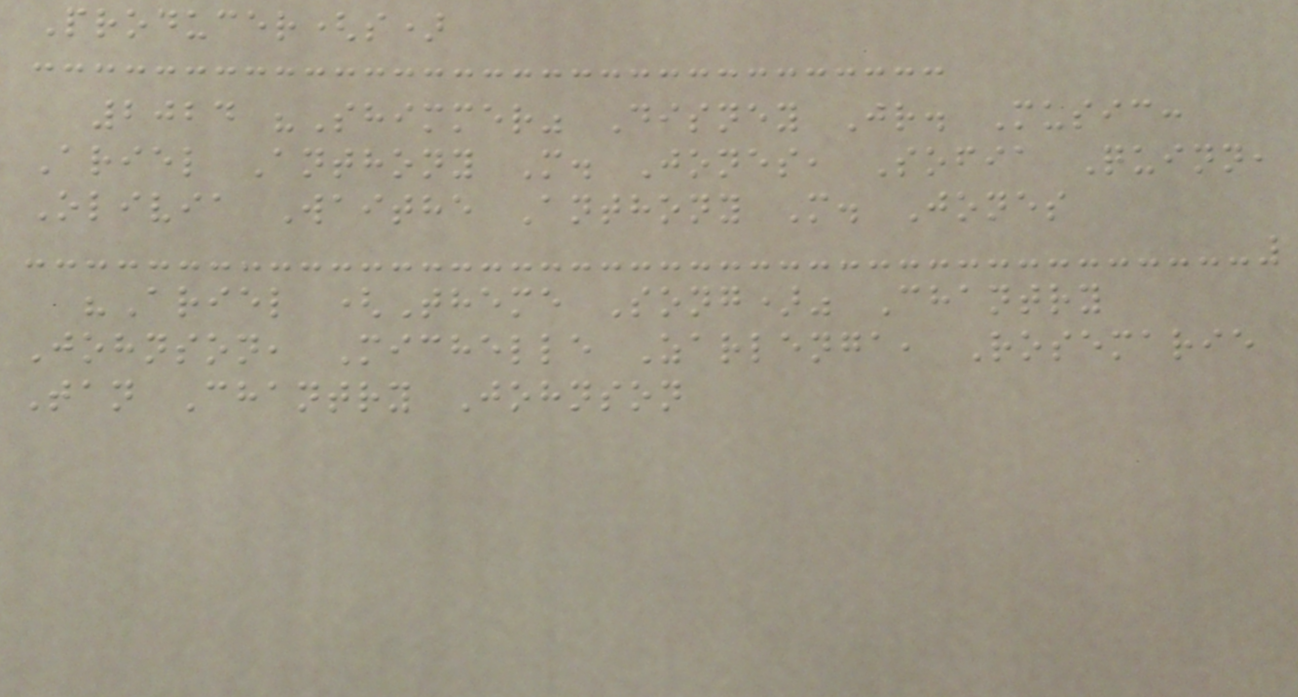Producer(s)
2024 "Shimmer" Disney Jr. Music:
Ariel Anthony M. Jones, Sofia Quinn,
Olivia Waithe Anthony M. Jones
"Ariel (Theme Song)" Chantry
Johnson, Michelle Zarlenga, Rosemarie
Tan Chantry Johnson
